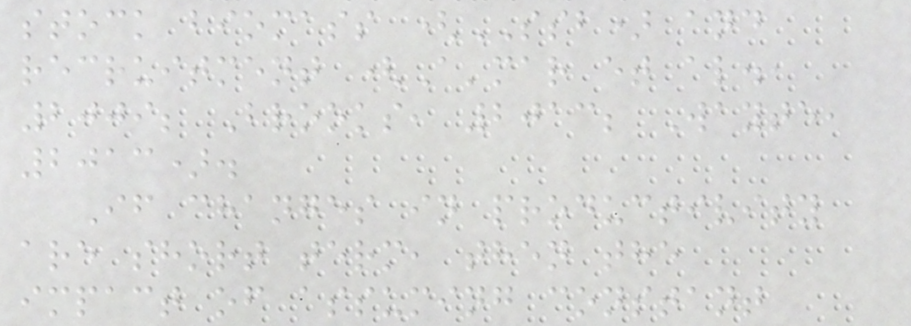stock biomass (SSB) and
recruitment (A'mar et al.,
2009; Brooks, 2013; Wayte,
2013).
If changes in productivity
are short term, then the
impact of assuming constant
